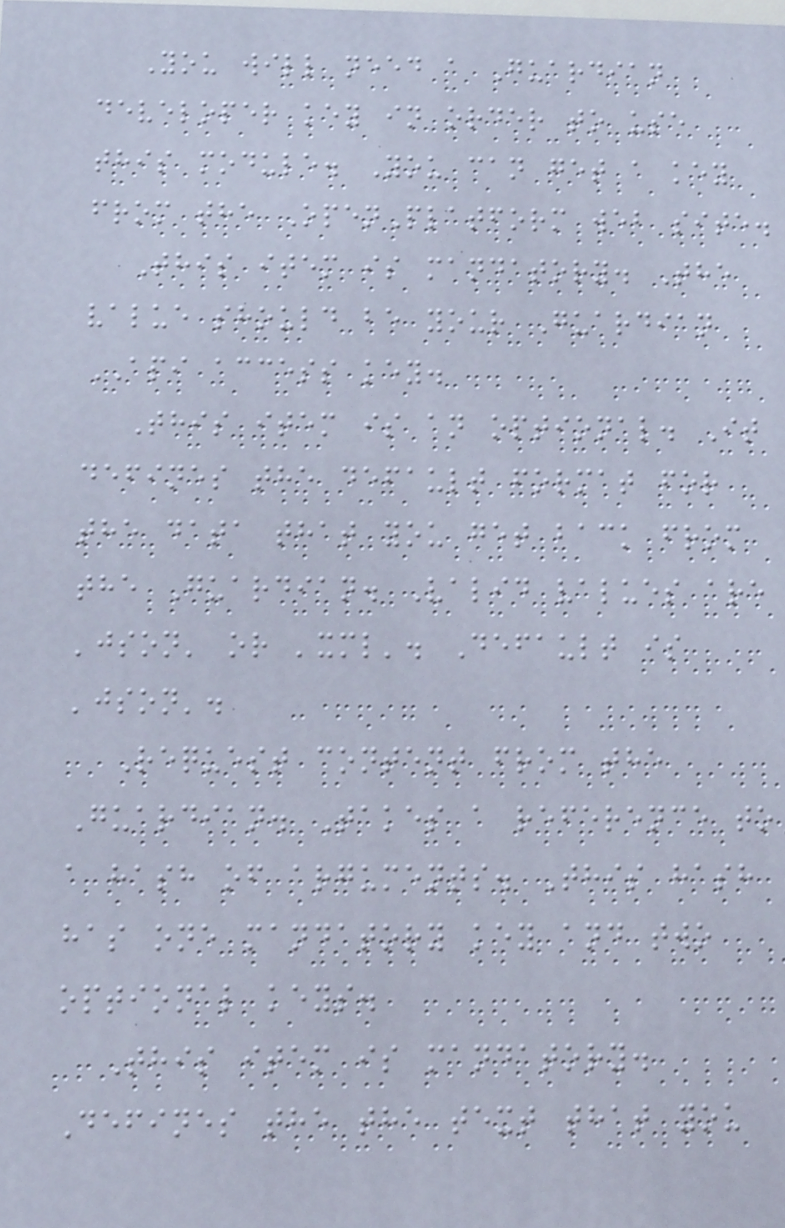You will need a Guardian
developer key in order to use
this module. You can get a key
from the OpenPlatform web site.
This item is mandatory. The
value should be your Guardian
API access key.
This item is an optional. It
defines the default format for
the data that you get back from
the Guardian. Valid values are
'json' or 'xml'. Default is
'json'.
Request content from the
Guardian. Takes a reference to
a hash of arguments. This hash
has one mandatory key and two
optional keys.
This item is mandatory.
Defines the the text that you
